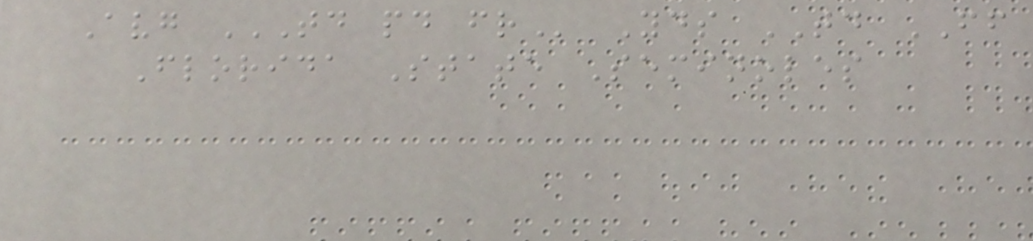Avg TD PD FR Yds TD FF
Florida State Seminoles
